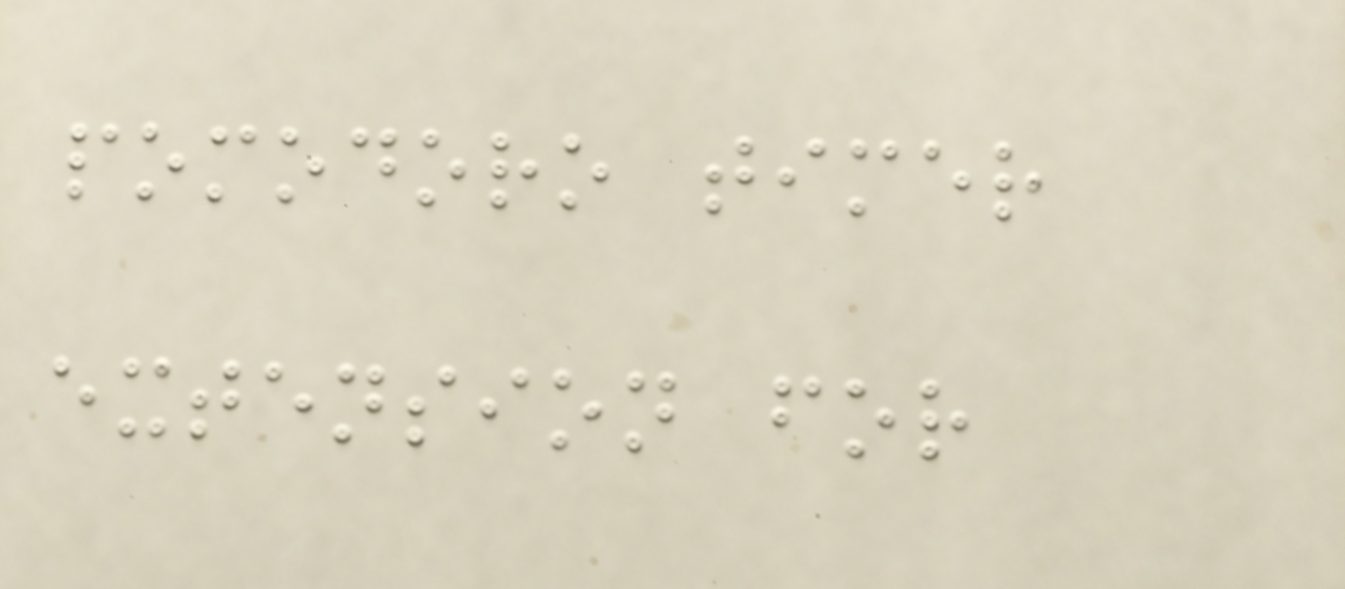pomodoro timer
extension for
